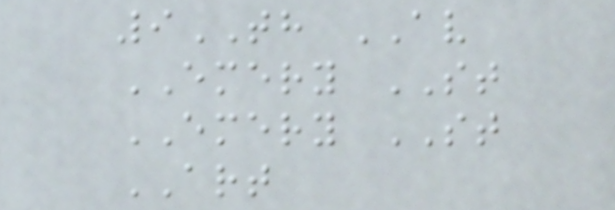9TH AV
EMERY ST
EMERY ST
ART
